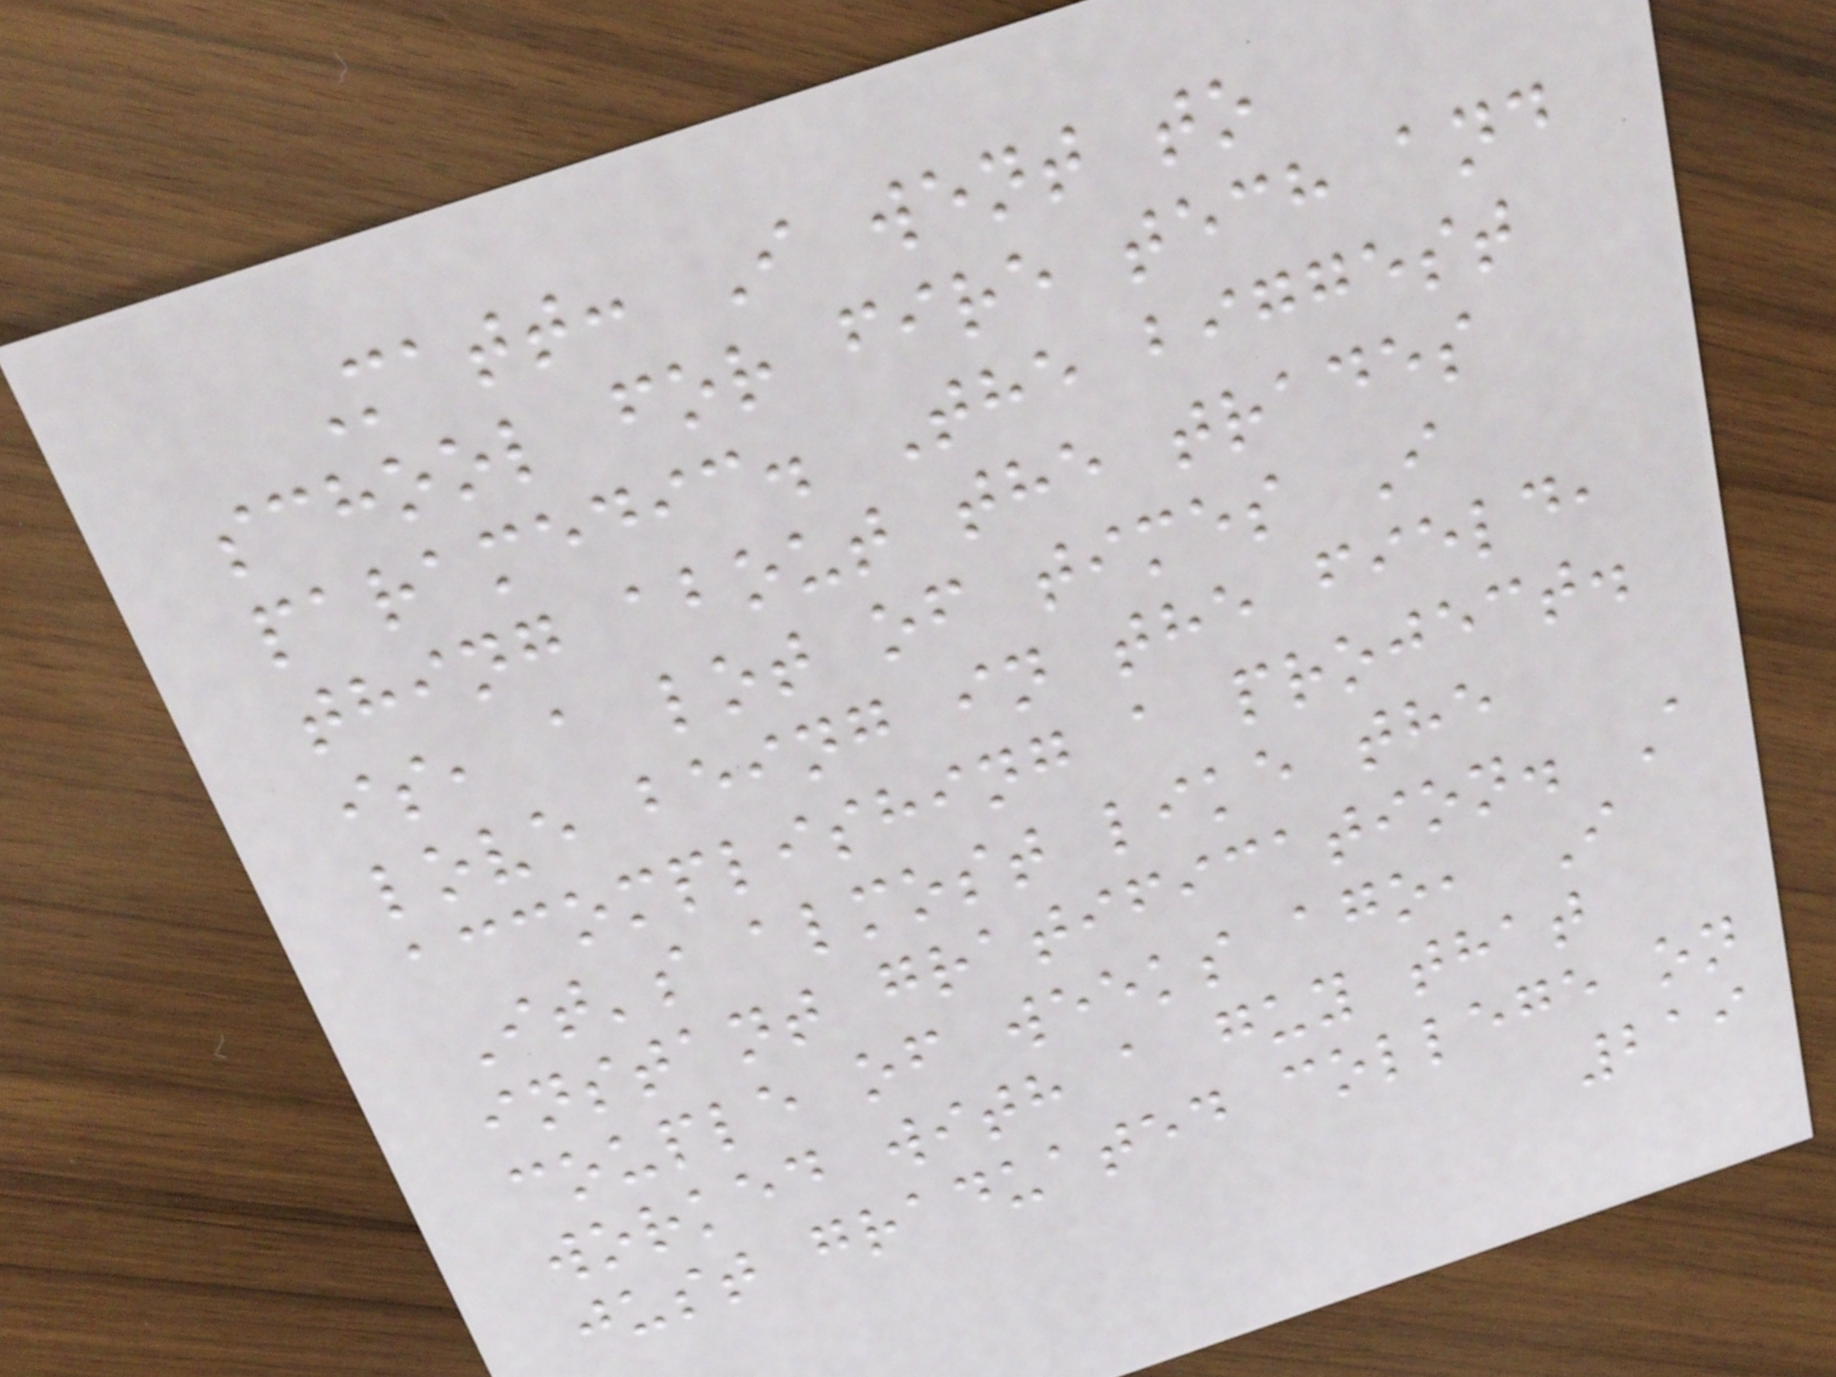Matt: I went to
school for fire tech and
paramedic. The biggest
thing about the trades
is, a lot of times I
love being in the field,
accomplishing a project.
It's almost like the
instant gratification. A
couple of weeks ago, I
worked with a guy that
just graduated college on
219
